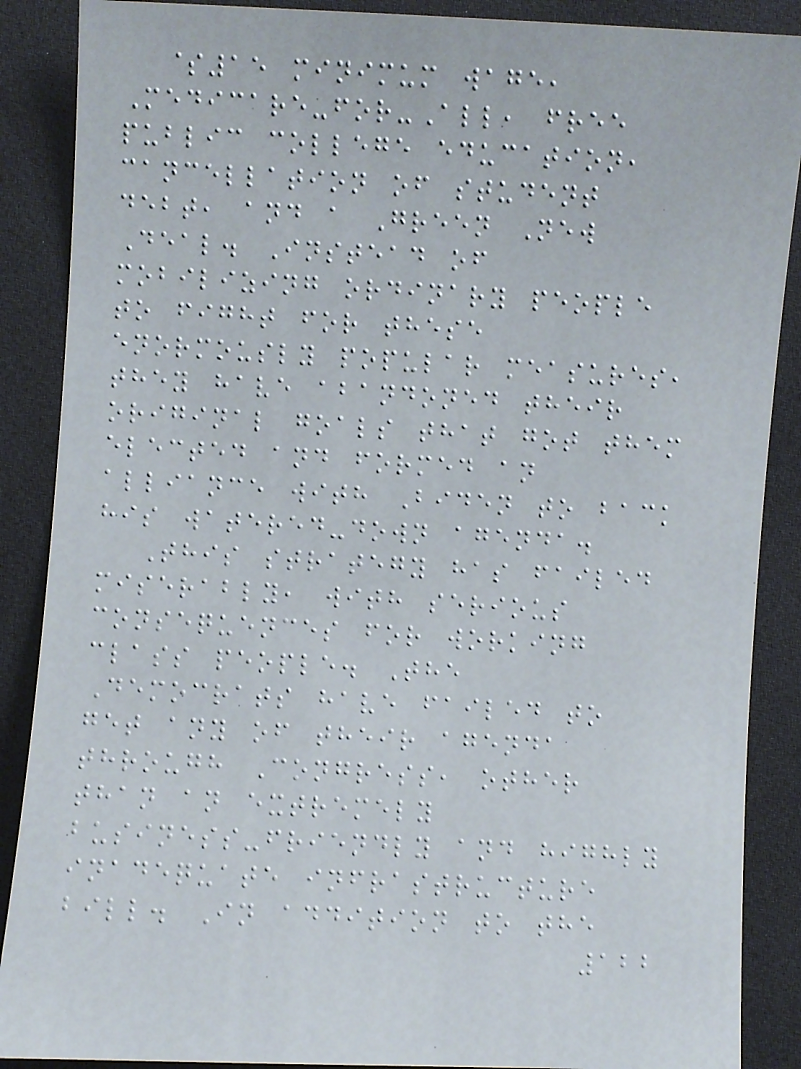$15 minimum wage,
Medicare-for-All, free
public college education,
cancellation of student
debt, and a Green New
Deal. Instead of
mobilizing ordinary people
to fight for these
enormously popular measures,
they have abandoned their
original goals that got them
elected and formed an
alliance with Biden to back
his watered-down agenda.
This strategy has failed
miserably, with serious
consequences for working
class people. The
Democrats have failed to
get any of their agenda
through Congress, other
than an extremely
business-friendly and highly
inadequate infrastructure
bill. In addition to the
122
